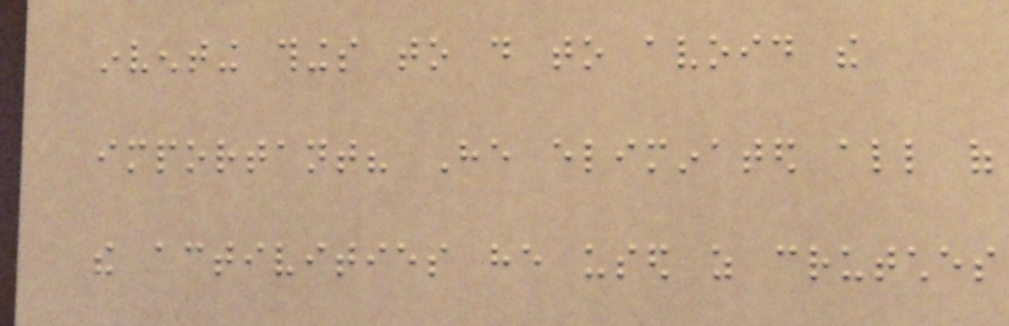inventing things to do to avoid the
important? He eliminated all of
the activities he used as crutches
